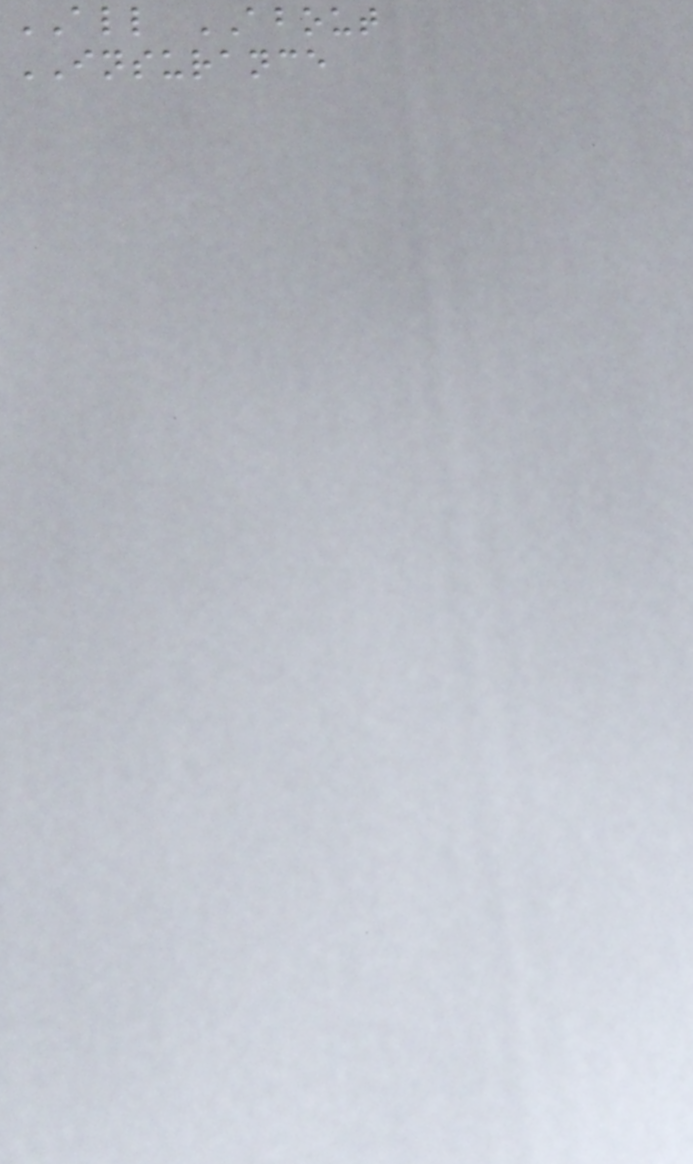ALL ABOUT
INSURANCE
